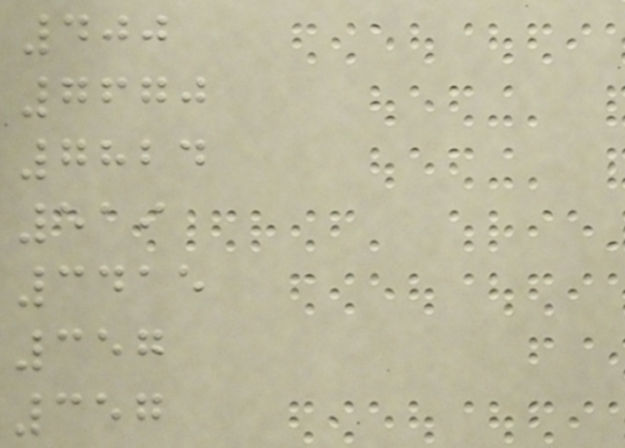400
7670
7824
519
3415
357
357
